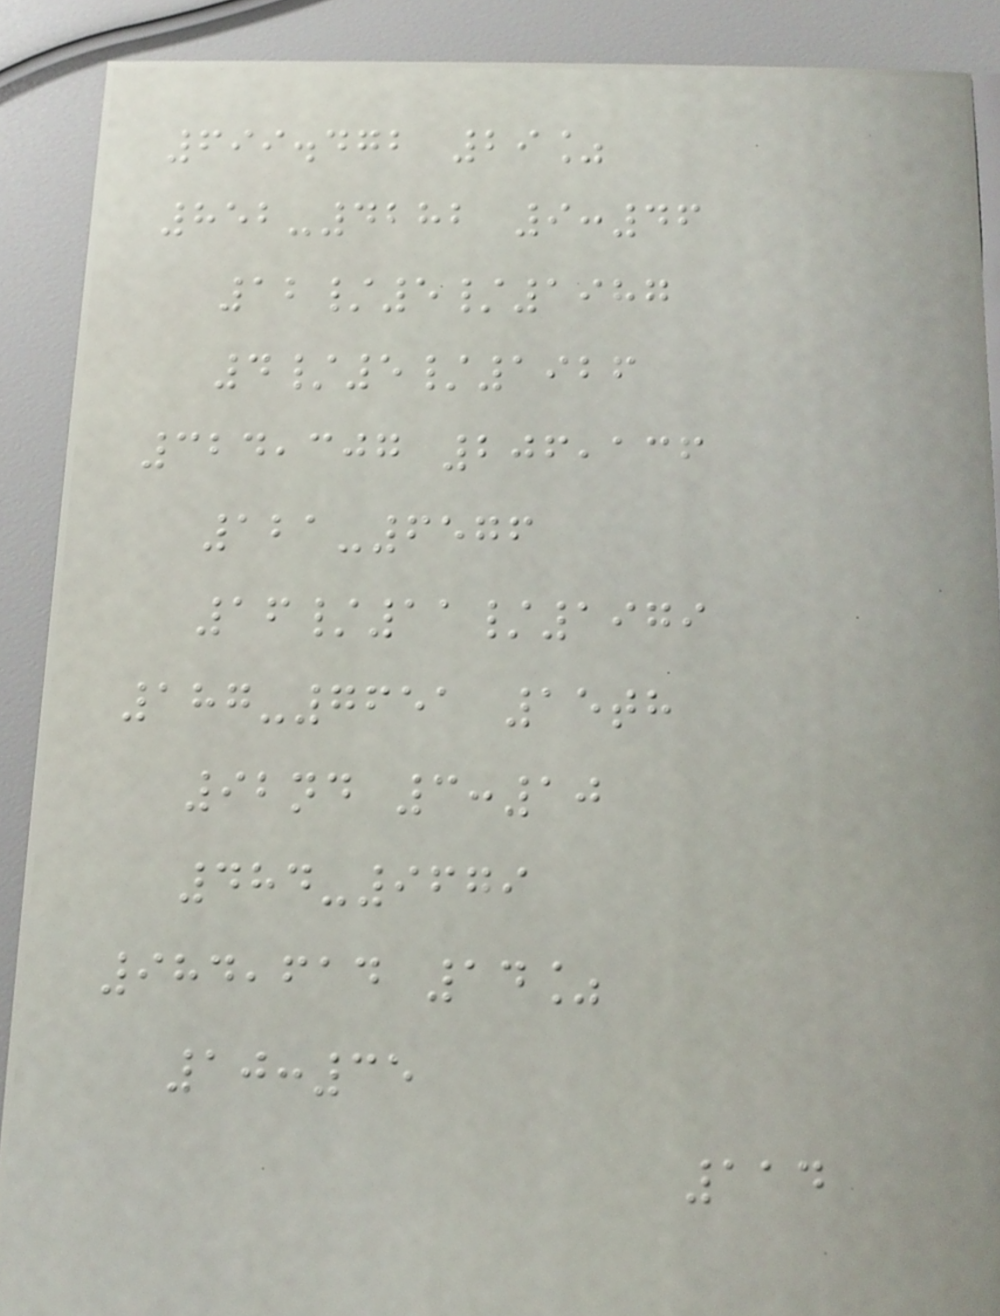699.472 29%
852-4282 9:46
12/5/1987
4/5/1926
324,307 206,136
121-6576
16/11/1979
187-7651 15th
92nd 3:10
484-9679
984,614 14%
10:35
114
